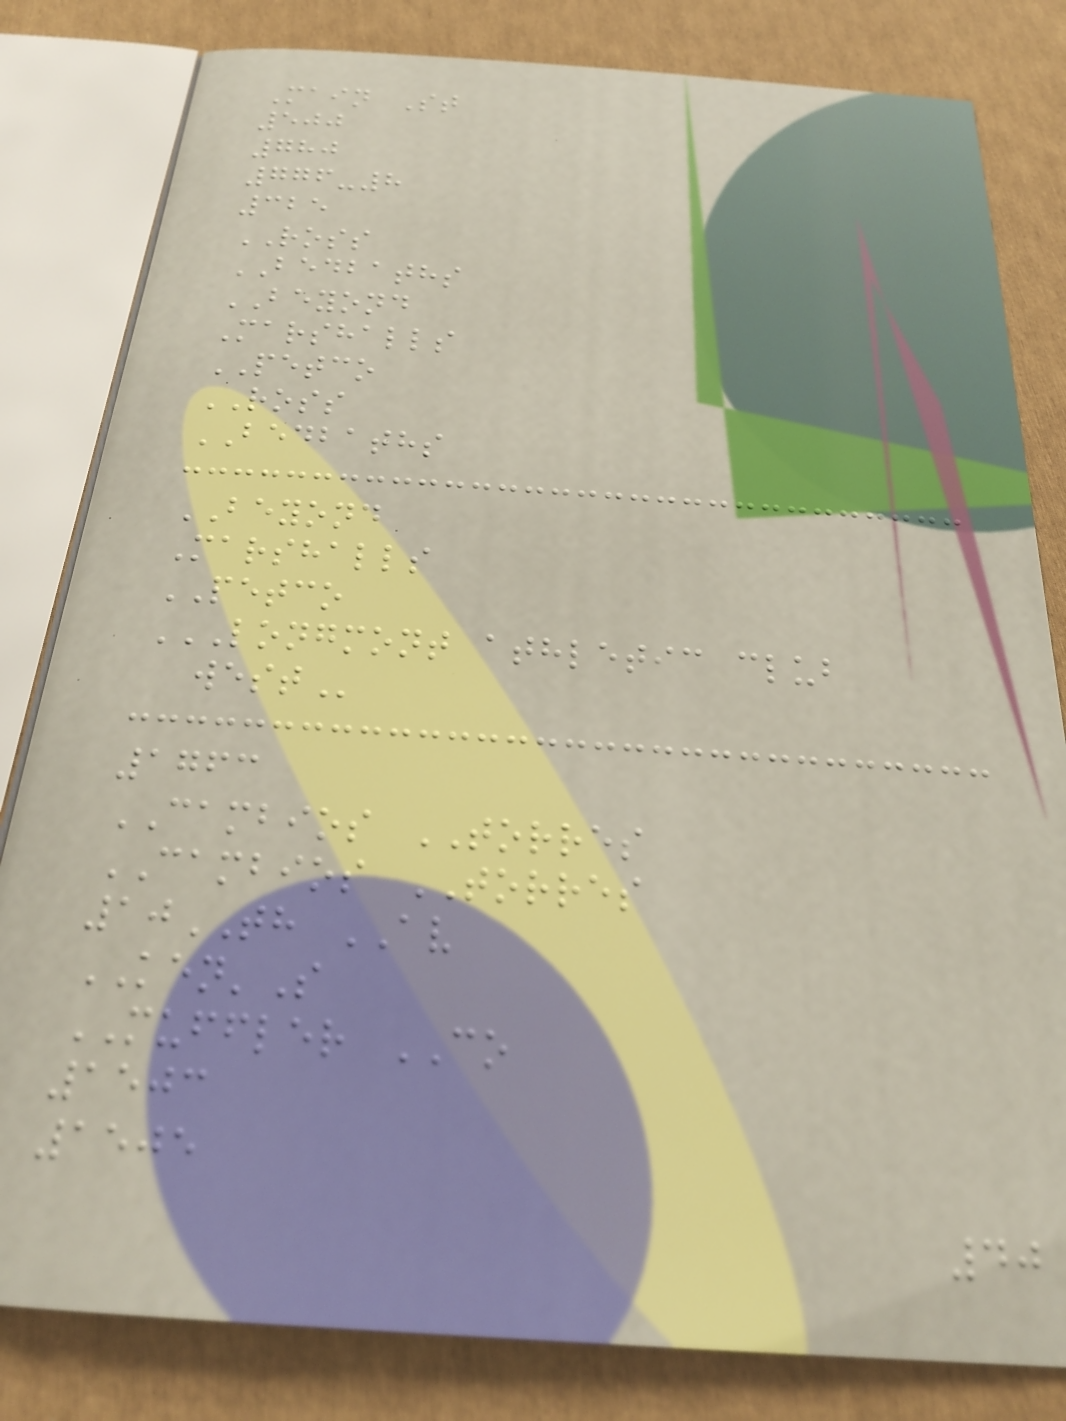Main St
500
780
776-8
325
ROSS
BEDBATHS
BEYOND
Marshalls
PETCO
ROSS
BEDBATHS
BEYOND
Marshalls
PETCO
LONGMONT ATHLETIC CLUB
WEST
1763
CAMBIOS TORRES
CAMBIOS TORRES
10TH AV
KEN'S
MUFFLER CO
1503
1505
40
